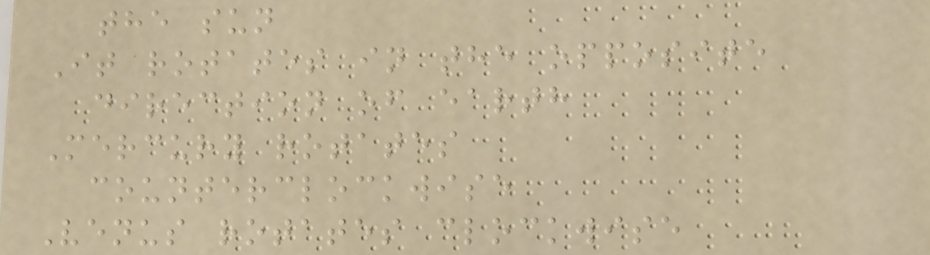the sun
It rotates in the opposite
direction of earth
Mercury rotates
counterclockwise
Venus rotates clockwise
